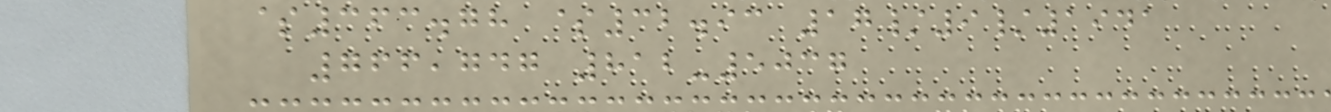$363.78 $32.93 17/9/1941
766,747 812-5037
